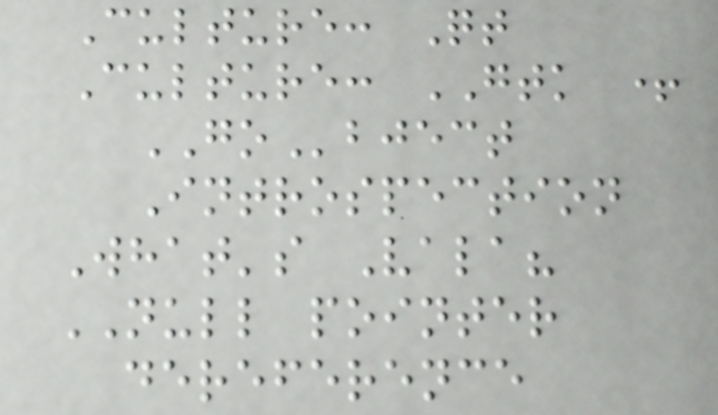Culture: Qt
Culture: GTK +
GObject
Introspection
What's Vala?
NULL pointer
dereference
